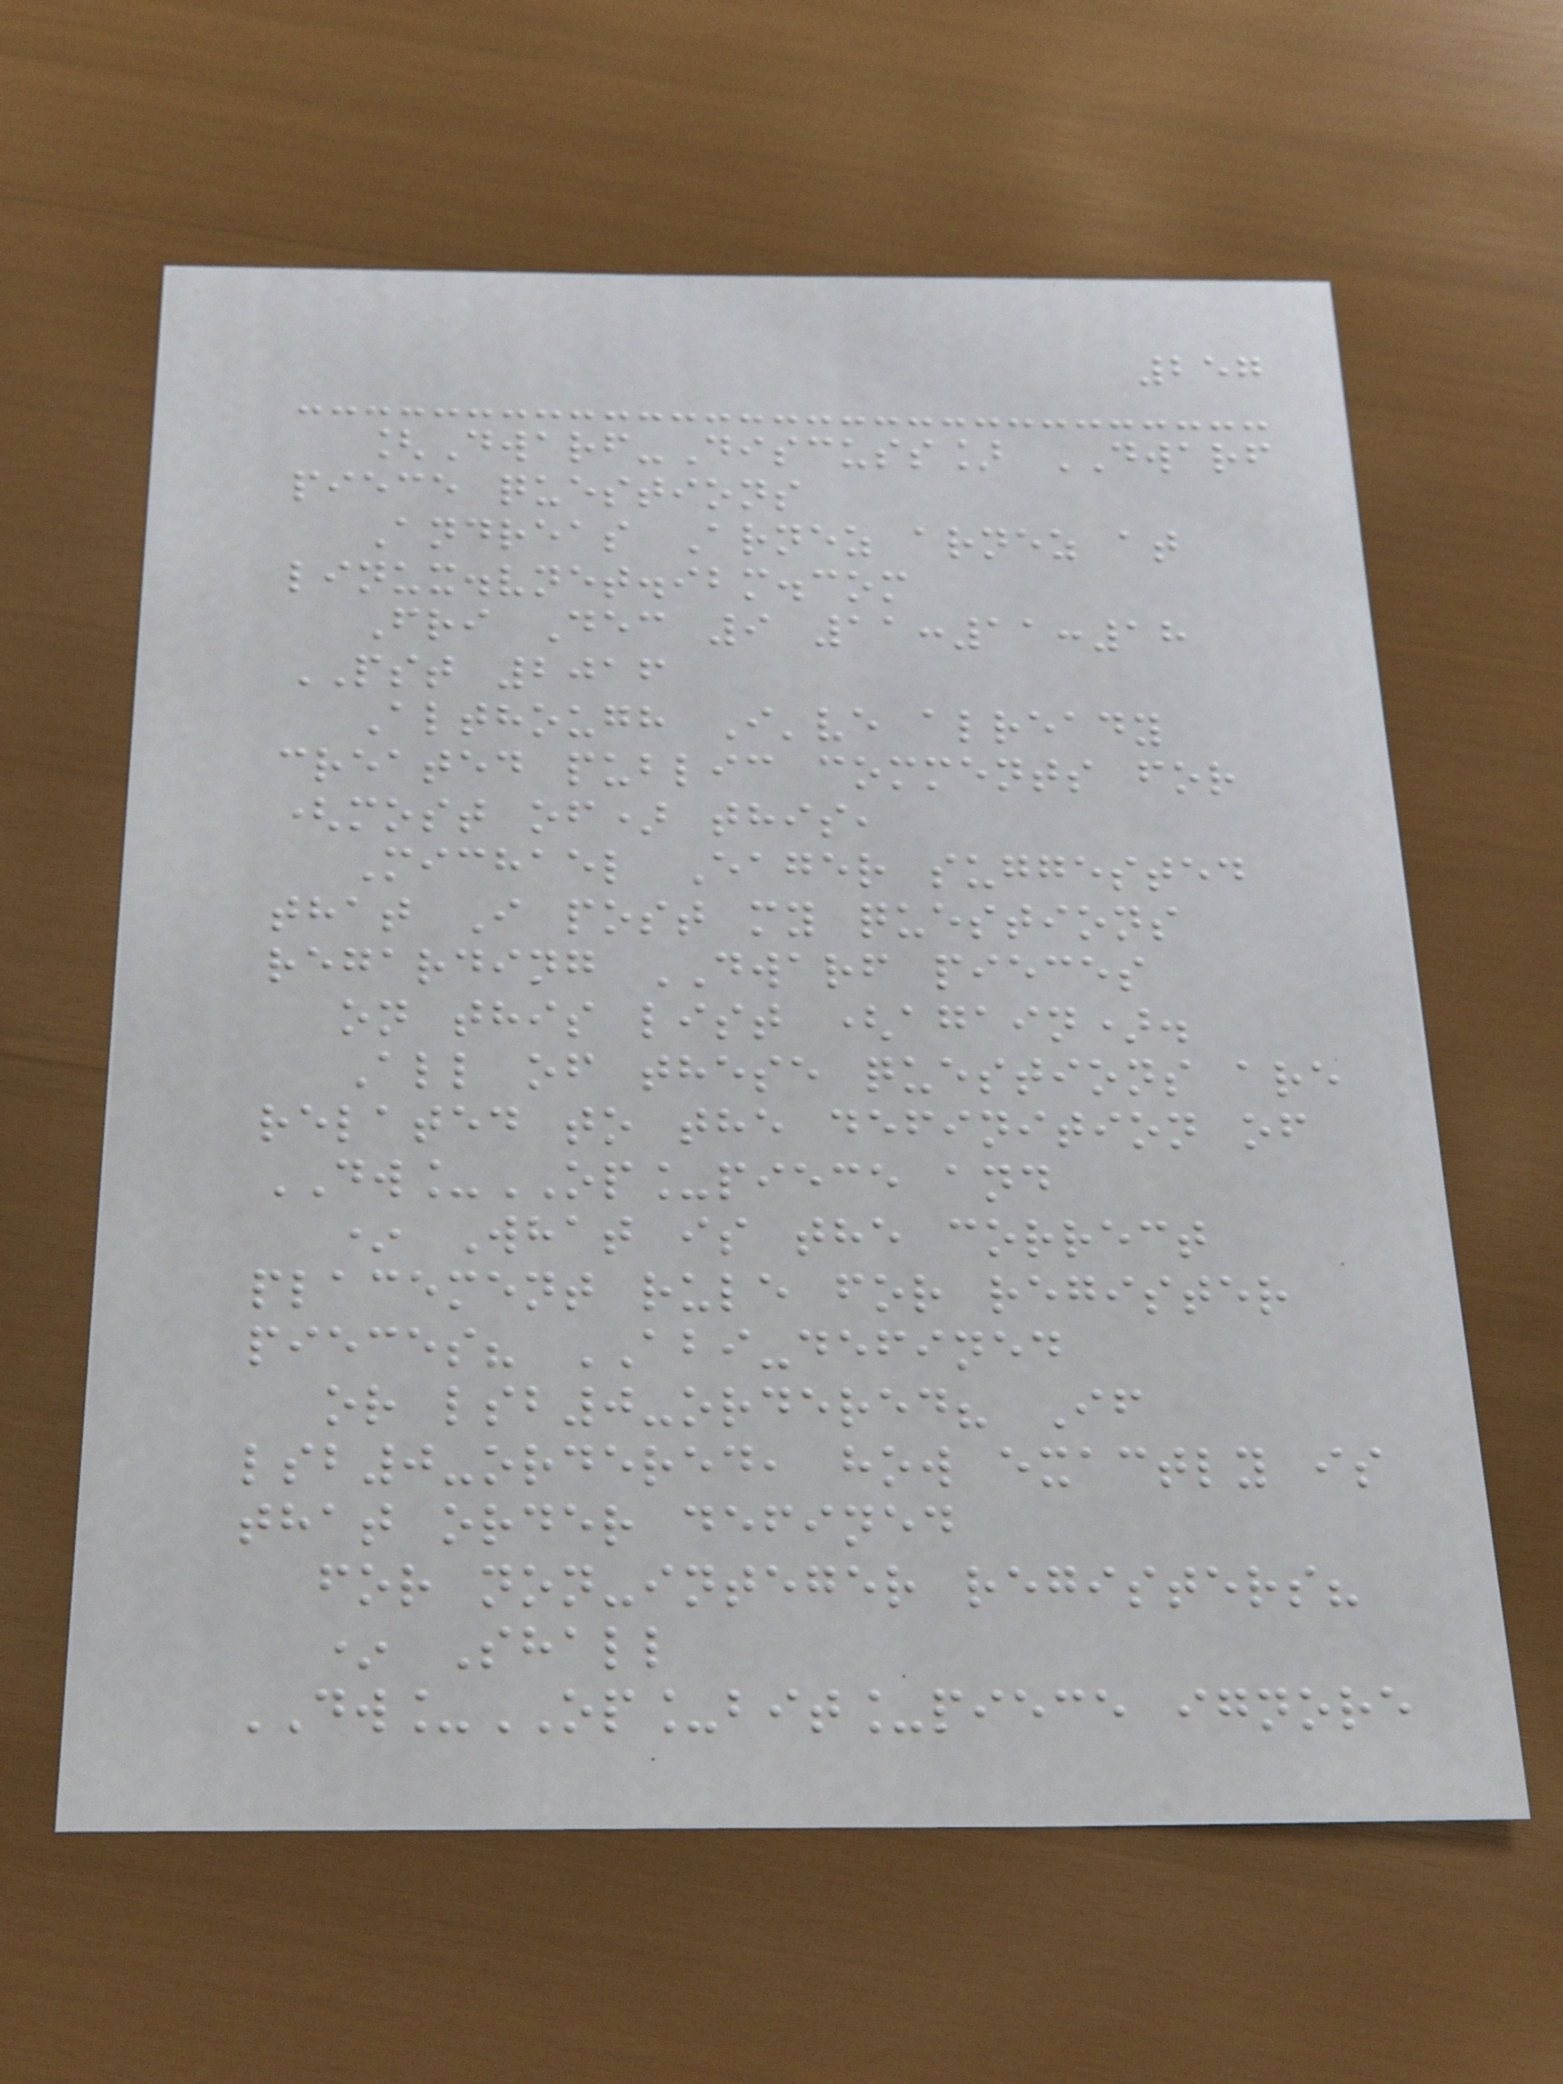257
[Dwarf-Discuss] DWARF
piece questions
Andreas Arnez arnez at
linux.vnet.ibm.com
Fri Dec 9 11:11:18
PST 2016
Although I've already
created public comments for
(most of) this,
Michael Eager suggested
that I post my questions
regarding DWARF pieces
on this list (again).
All of these questions are
related to the definition of
DW_OP_piece and
* What is the correct
placement rule for register
pieces? ABI-defined
or lsb0-ordered? If
lsb0-ordered, how exactly is
that order defined
for non-integer registers?
* Shall
DW_OP_bit_piece ignore
